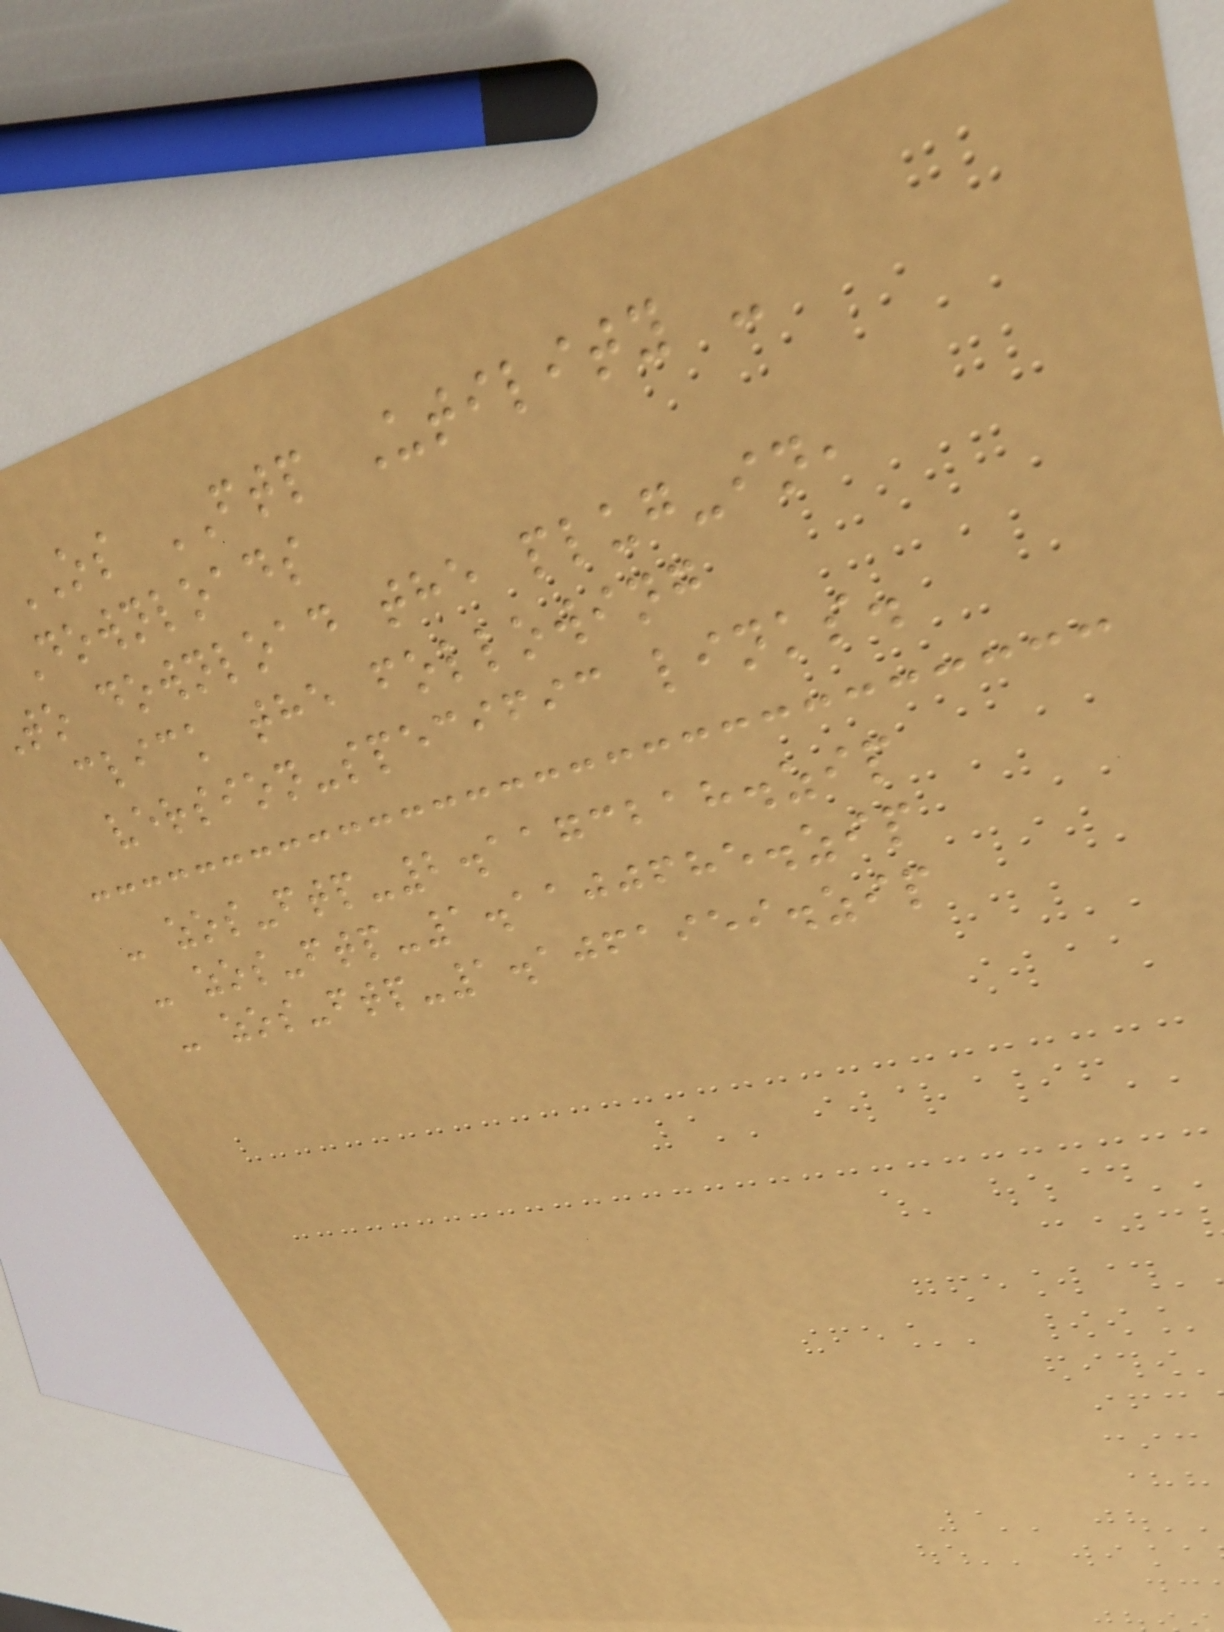os FTP Utility -
Downloads
to download the plug-in,
click the following
version-specific links.
- zos-ftp-2.1173218.zip
- zos-ftp-1.1100685.zip
- zos-ftp-1.1061959.zip
